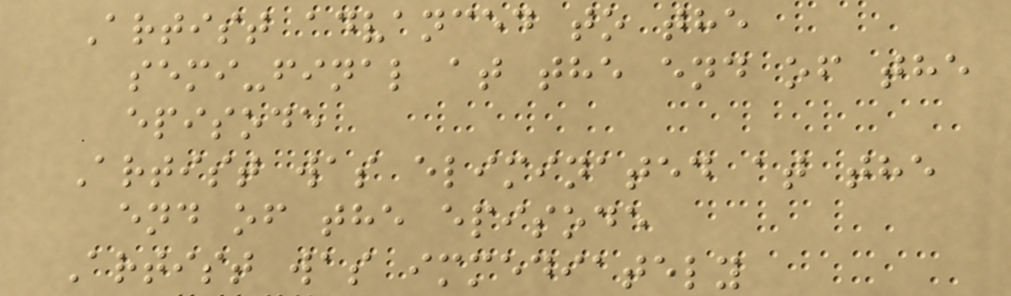Artist advanced to the
semi-final at the end of the
episode
Artist was eliminated at the
end of the episode
Artist was immediately
